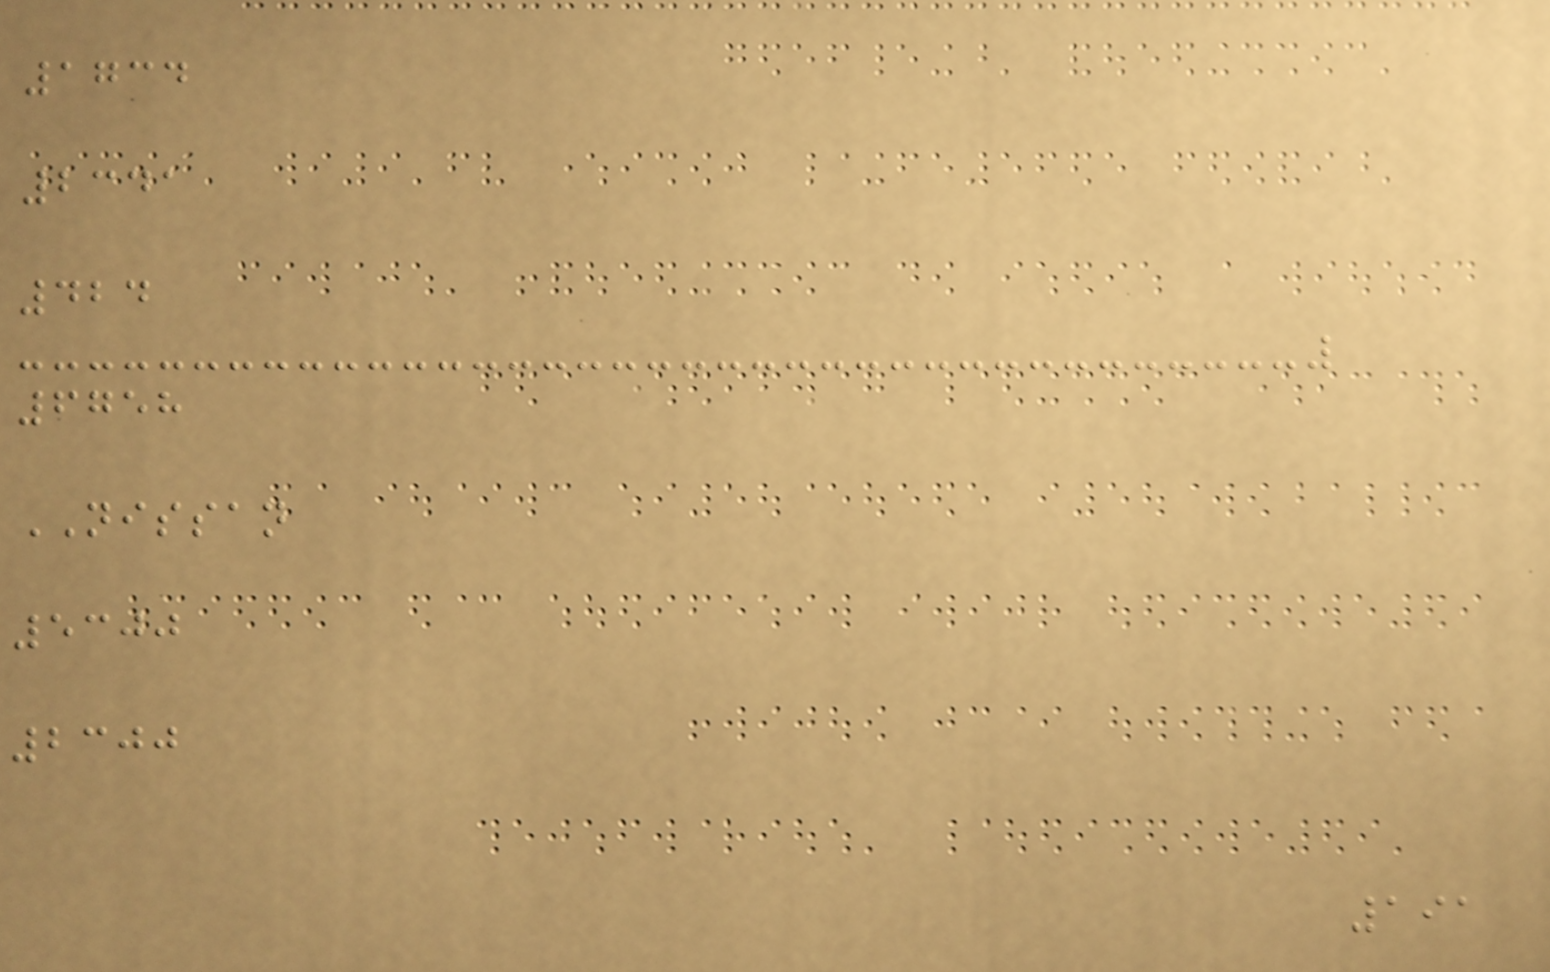1734
2341
424
6758
NISSAN
5300
2300
191
